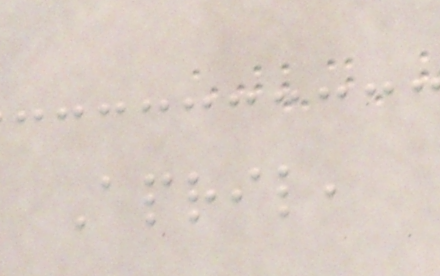April,
